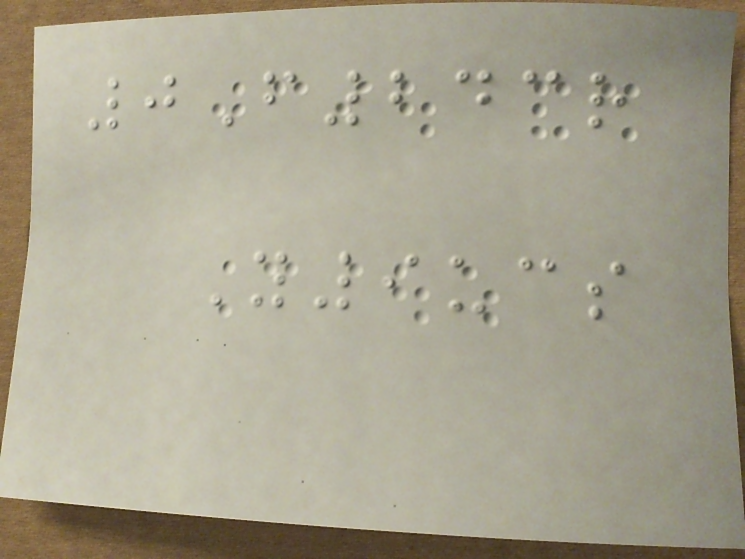0F243r
Y9ucs
